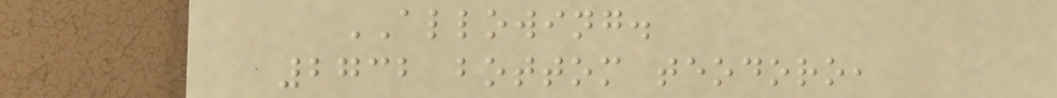ALLOWING.
2732 bottom teodoro,
